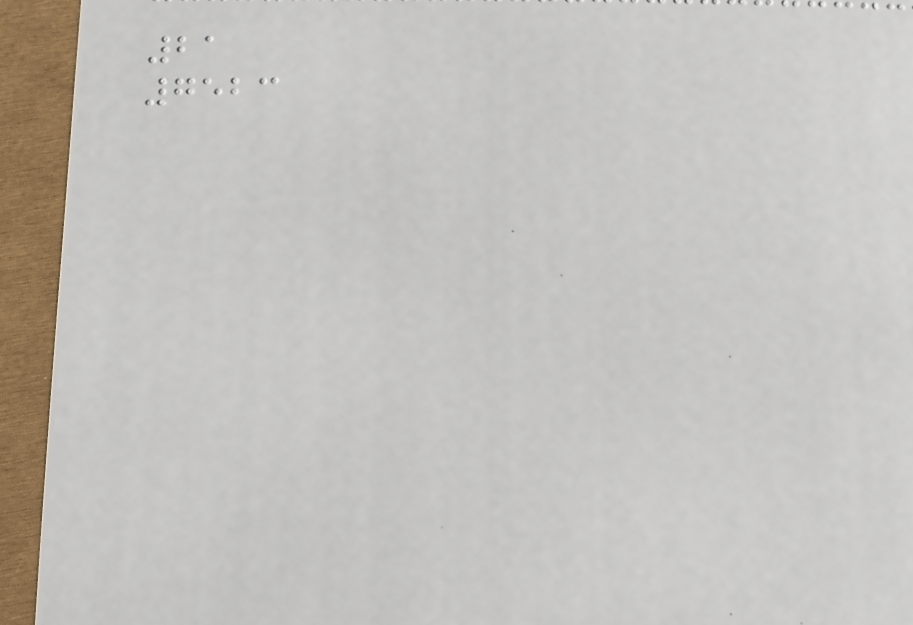21
7523
